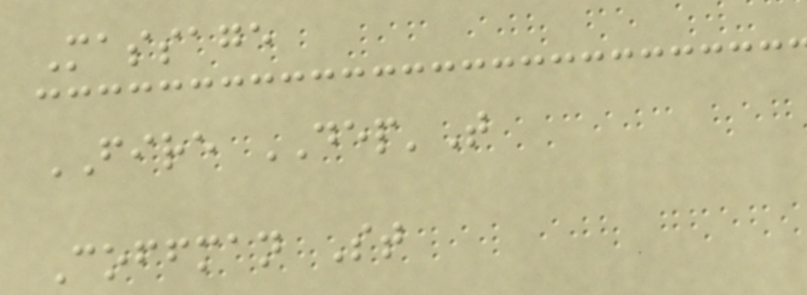Massage
FIRE DEP'T
Coffman St
